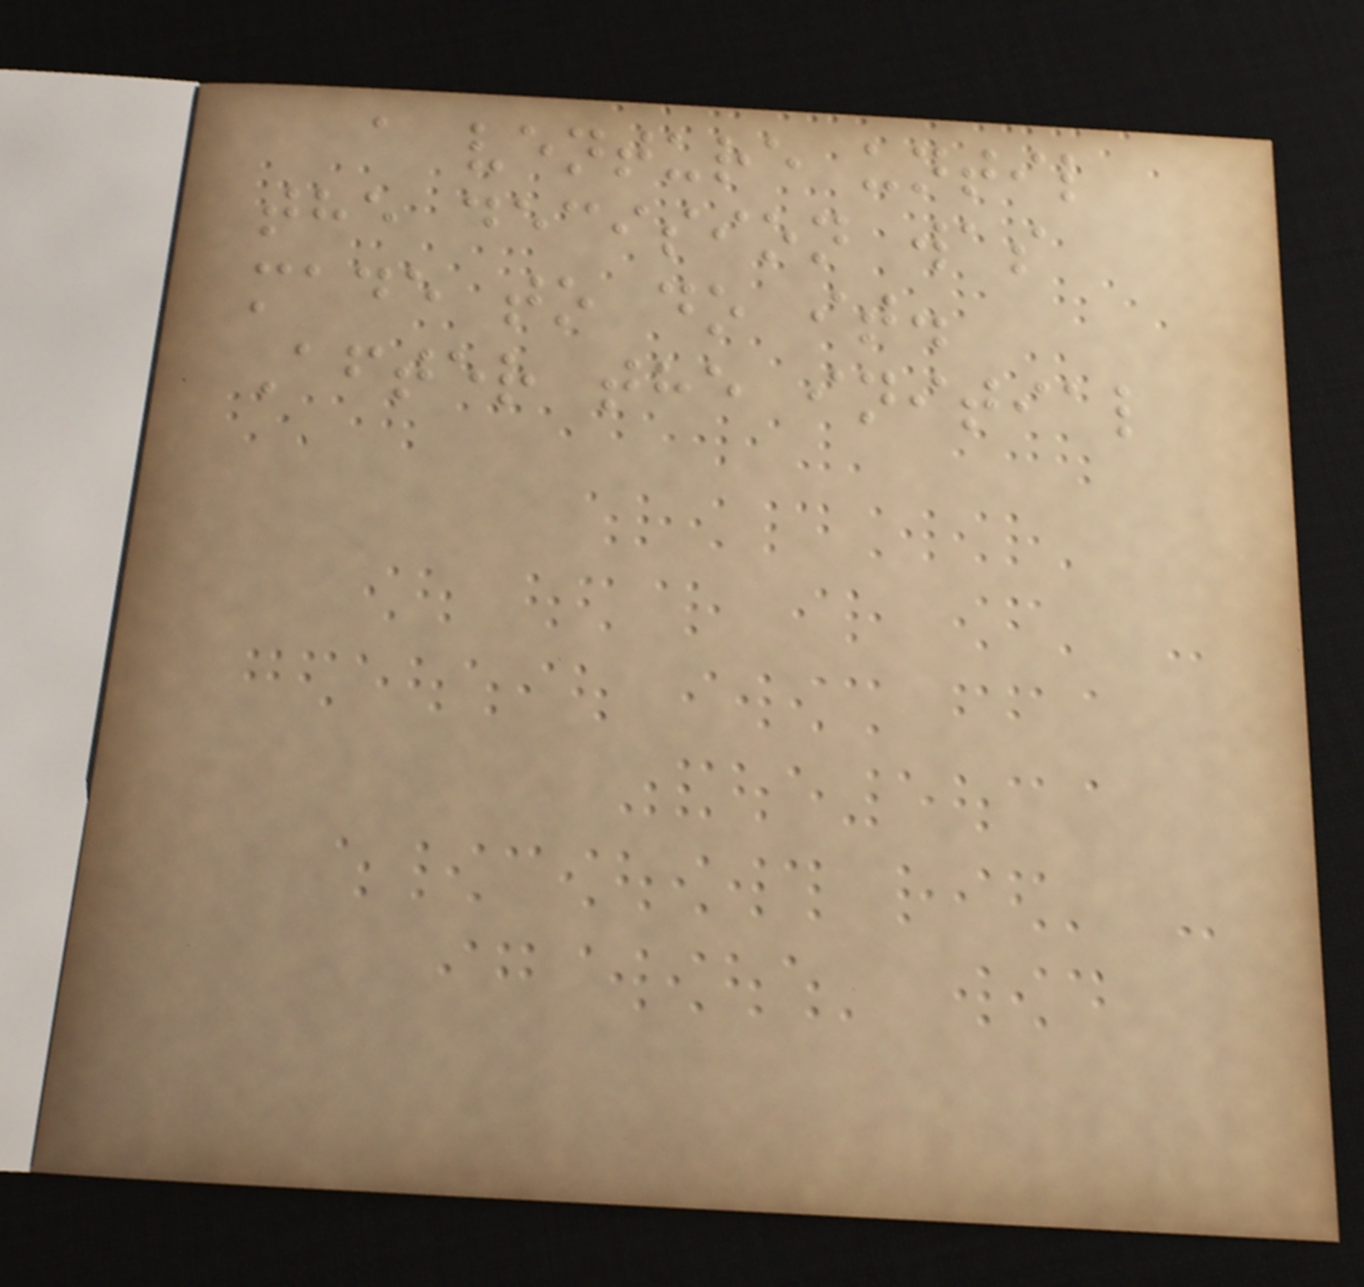a venture until
the decision was
made to do it.
After the initial
